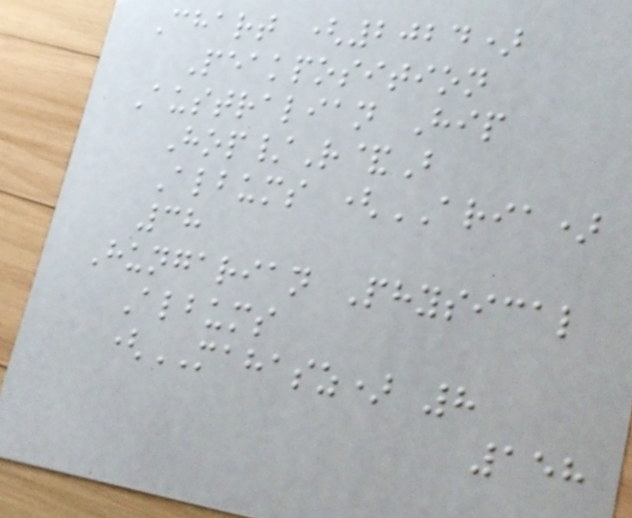Chart (2024)
Peakposition
Australian Hip
Hop/R&B
Albums (ARIA)
38
Hungarian Physical
Albums
(MAHASZ) 8
158
